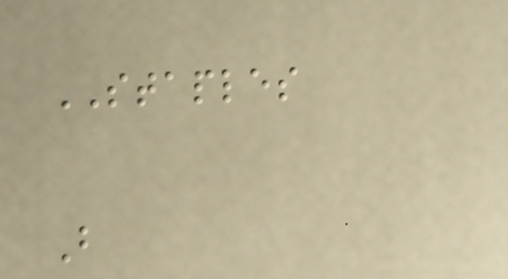STAPLES
B
